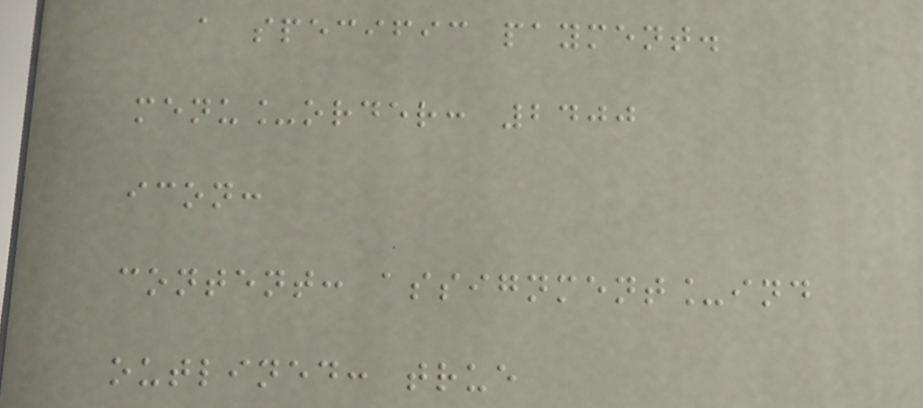a specific payment.
menu_order: 2400
icon:
content: assignment_ind
outlined: true
